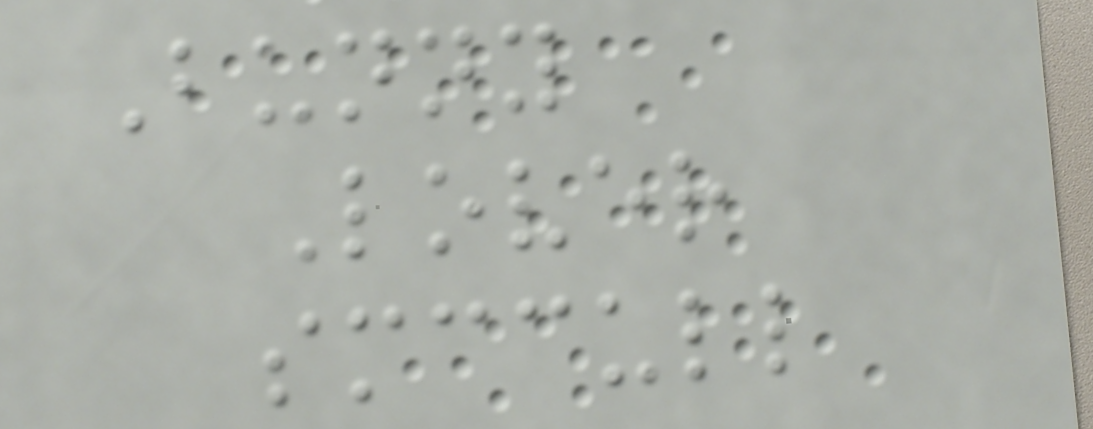Bunny
Lover
smccull
